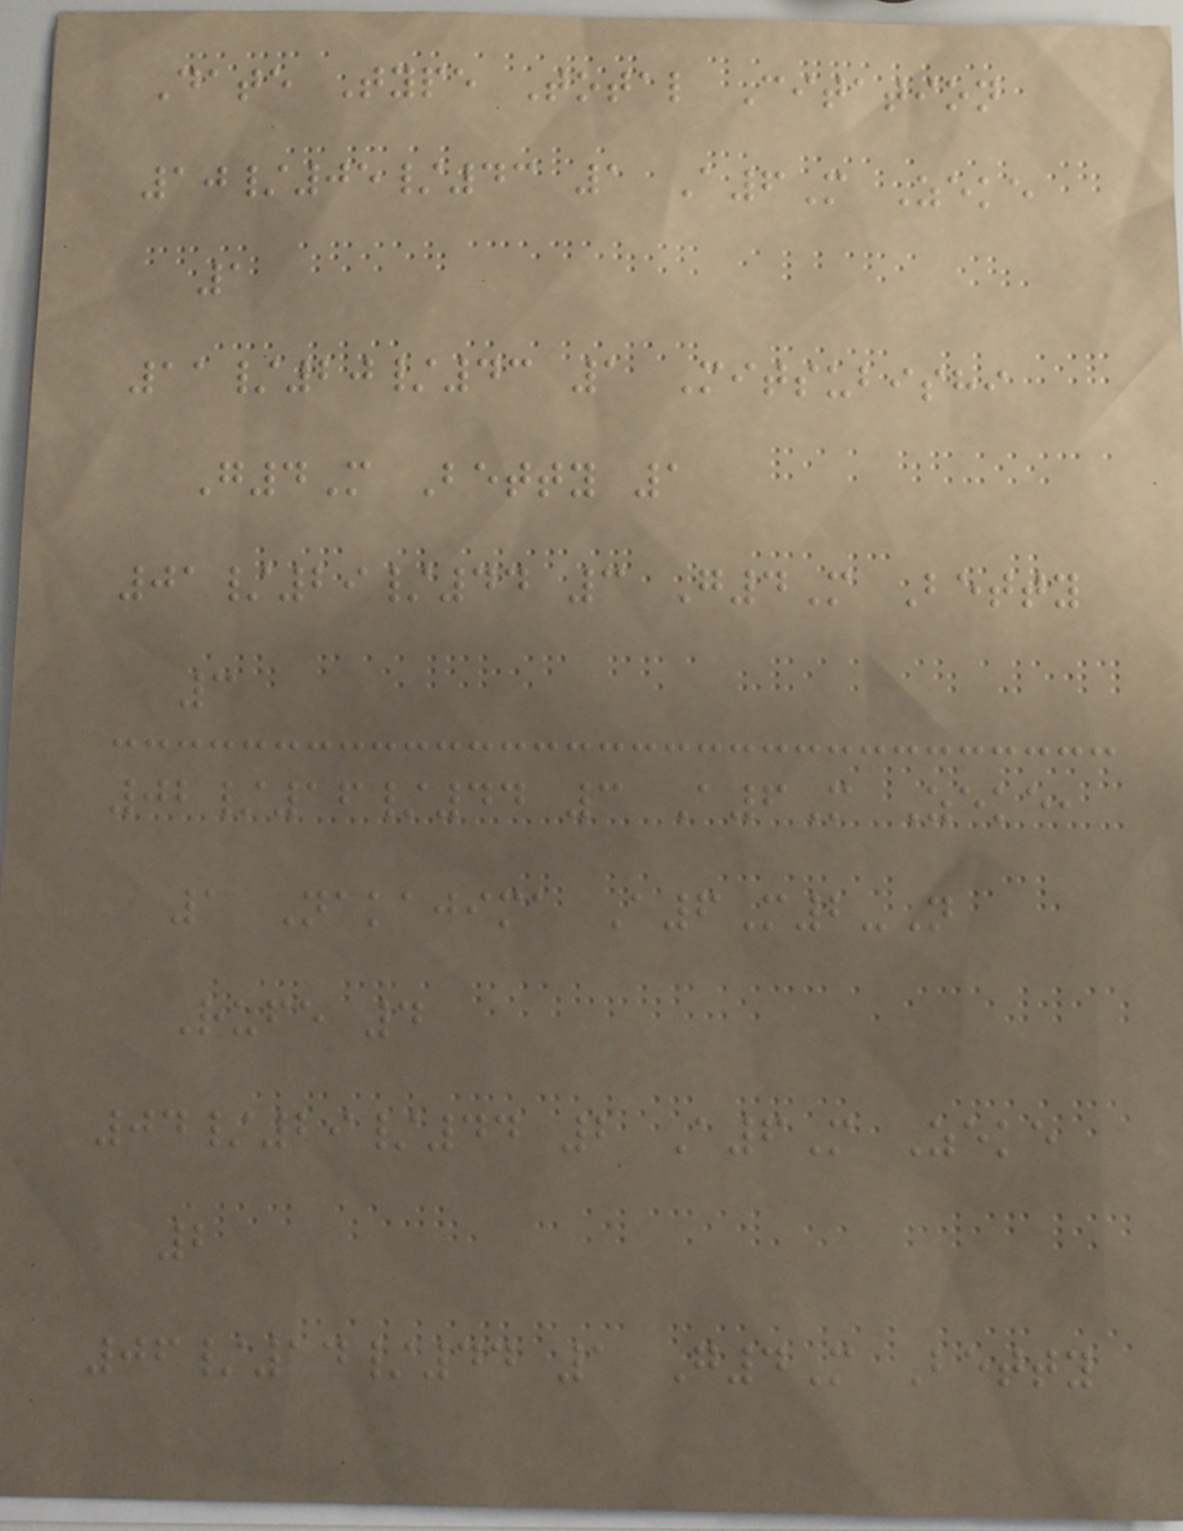Date Type Total Citation
10/05/43 1 A6M Zeke
1
11/20/43 1 Mitsubishi
G4M Betty 1
01/29/44 3 G4M Betty
3
02/16/44 3 A6M Zeke,
1 Nakajima A6M2-N
Rufe 4
04/29/44 2 A6M Zeke
2
06/14/44 1 G4M Betty
